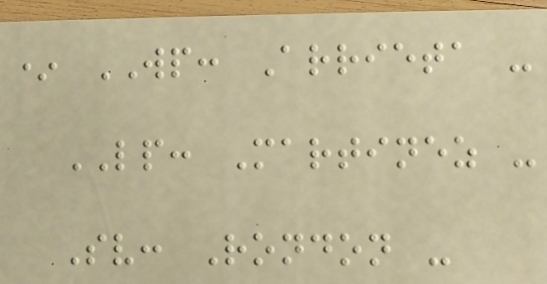* WP: Arrieta -
LP: Martinez -
Sv: Rondon -
